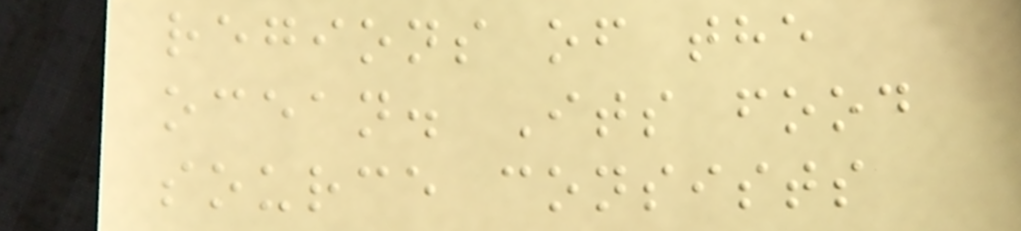regions of the
ocean. Its food
source consists
